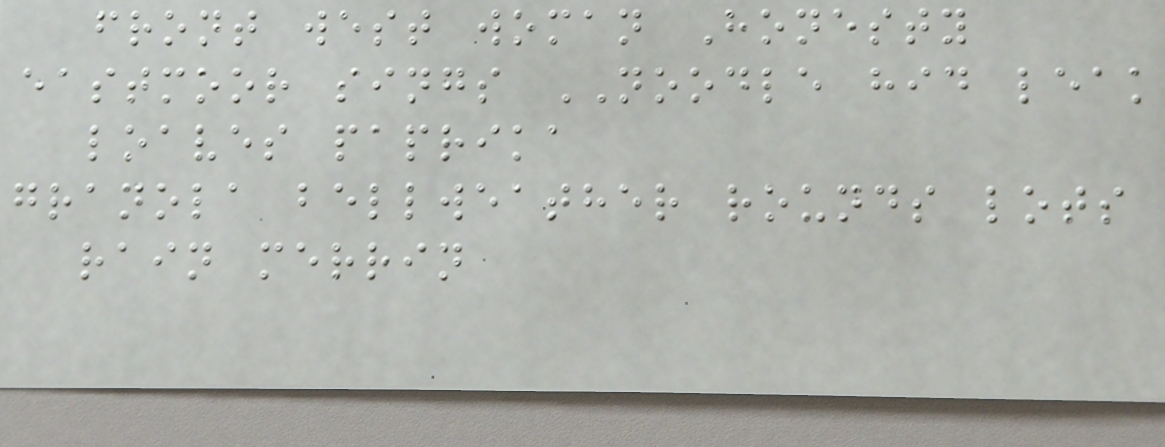front west woman Honesty
eastmoor sings NOODLE hid leak
loaves paprika
granola bellweather rounds lots
rain merrin
